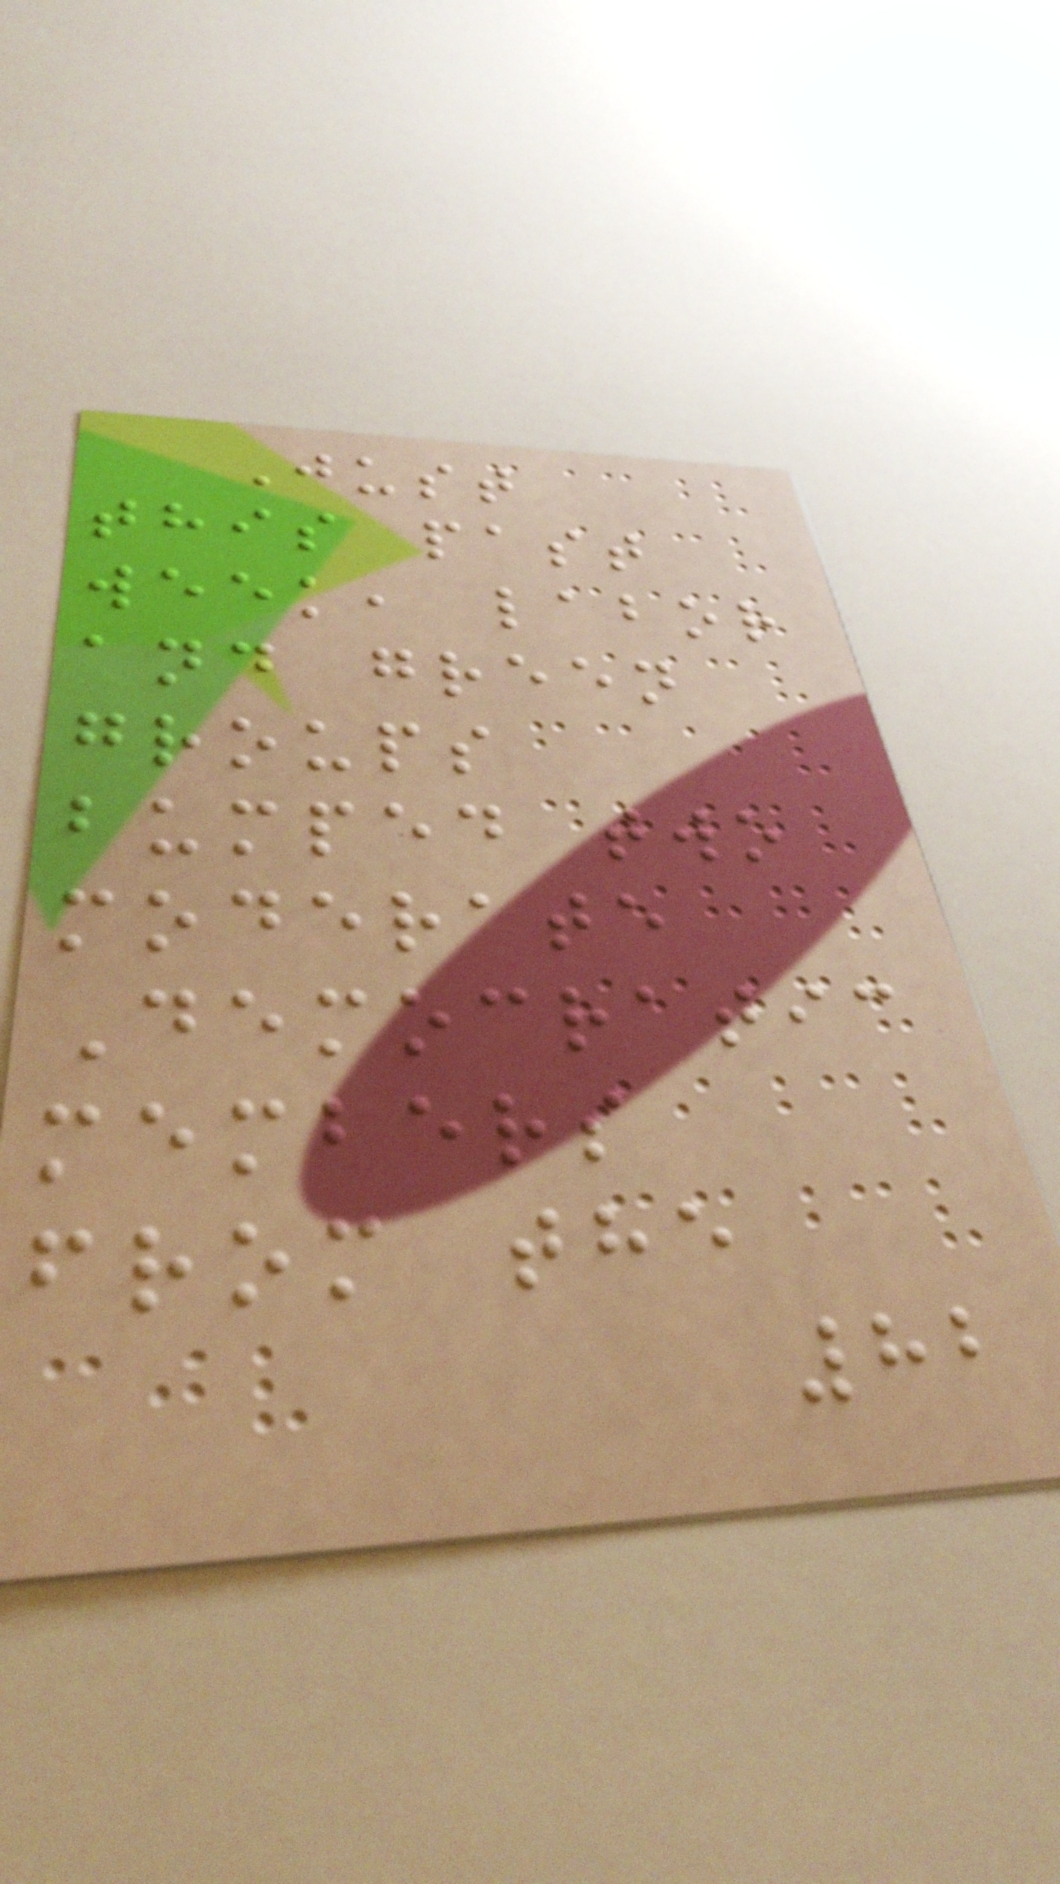Just
this past
week, labor
and green
groups
bumped two
moderate
Democratic
members
from the
82
